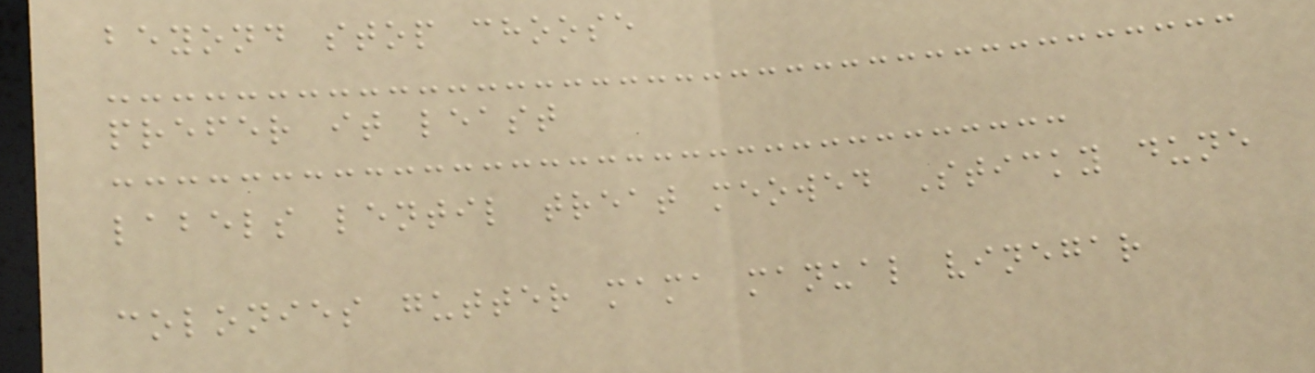beyond stop choose
prefer it least
labels lentil treat meowed Sticky dune
colonies gutter mama manual vinegar
